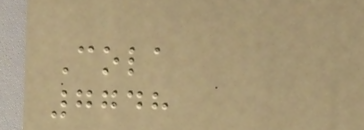Cola
7748
